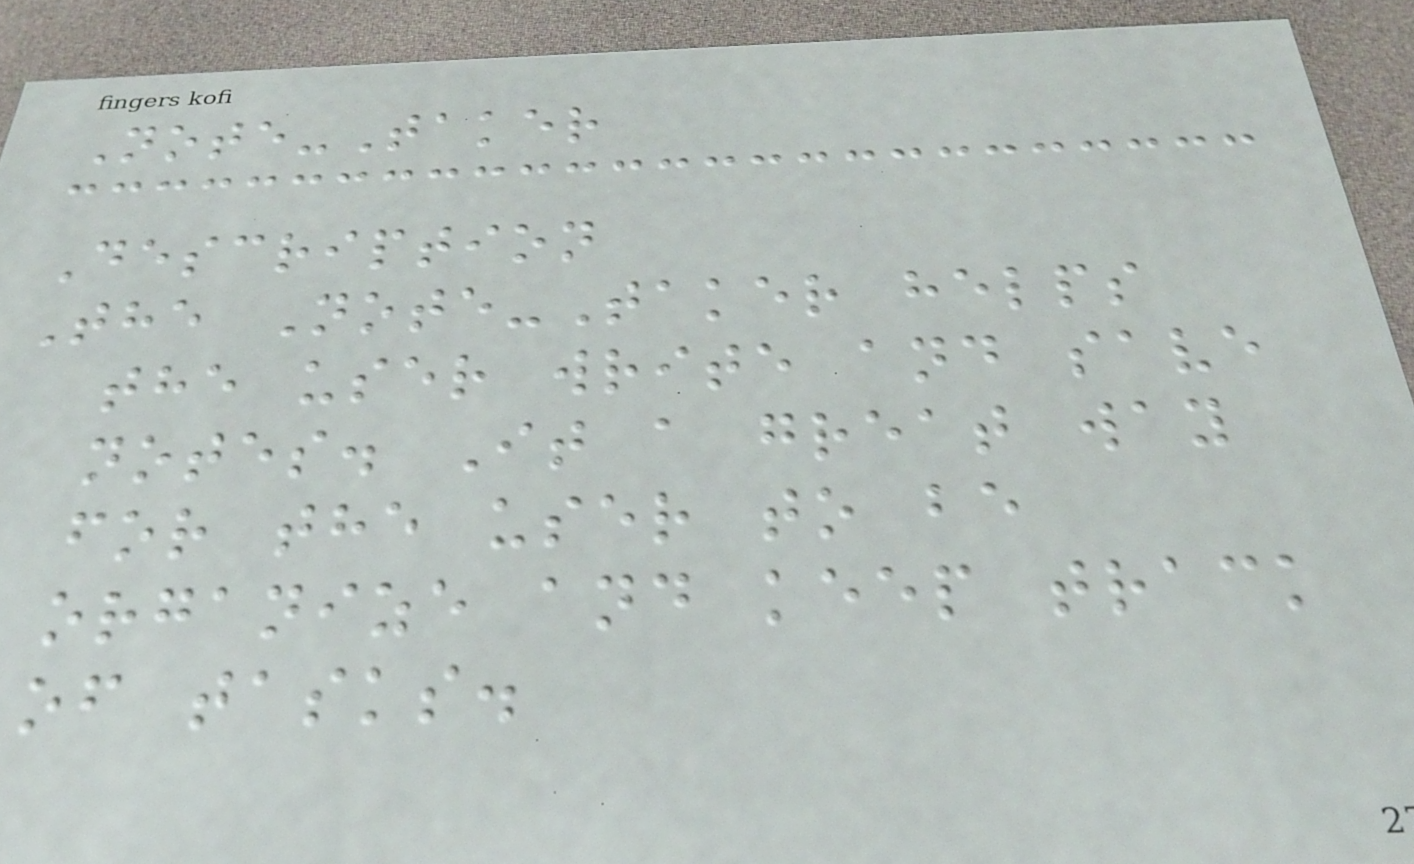Note-Taker
Description
The Note-Taker helps
the user write and save
notes. It a great way
for the user to be
organize and keep track
of tasks.
